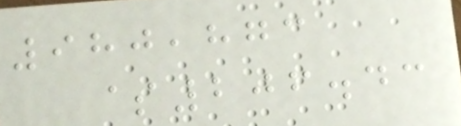980,873
$206.43
